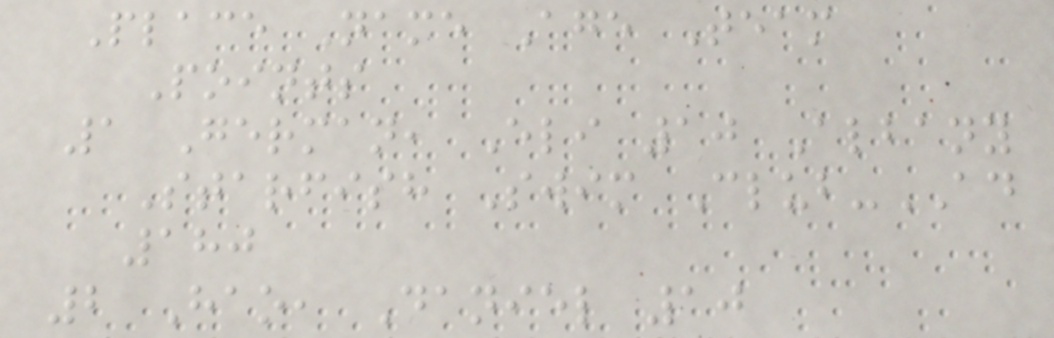Place Name Age Team
Points
1 German, Eli 10 Albany
Starfish Swim Club-AD
180
2 Hao, Daniel 10
